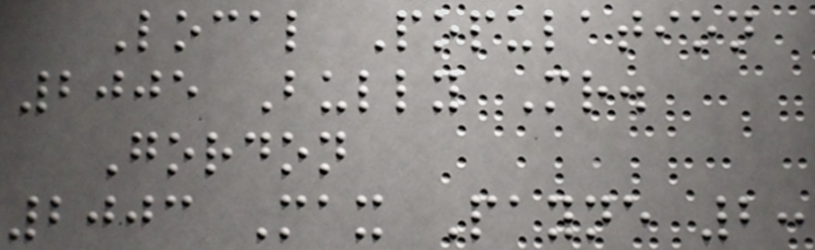Local Population
2005 Bully Mr.
Gordon
2003 Max Payne 2:
